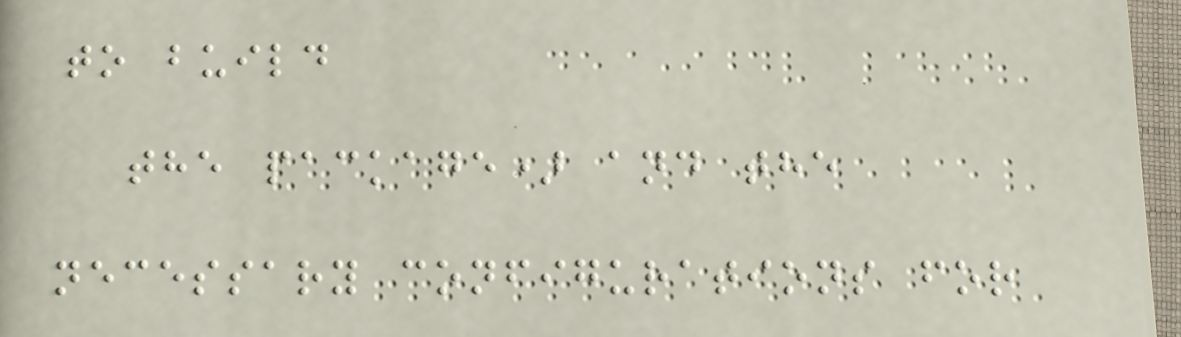to build
the package) and the
necessary configurations for
